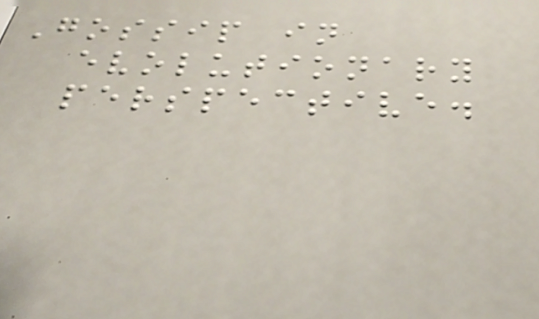Gossip in
evolutionary
perspective.
